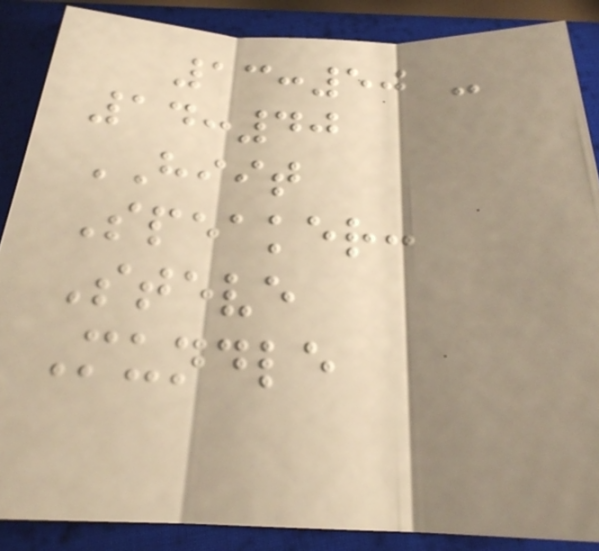13:50 -
14:40
HIIT
Speaker:
Steve
Mundle
